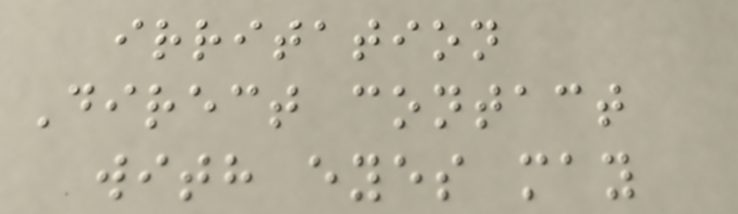irritation
Direct contact
with eyes may
